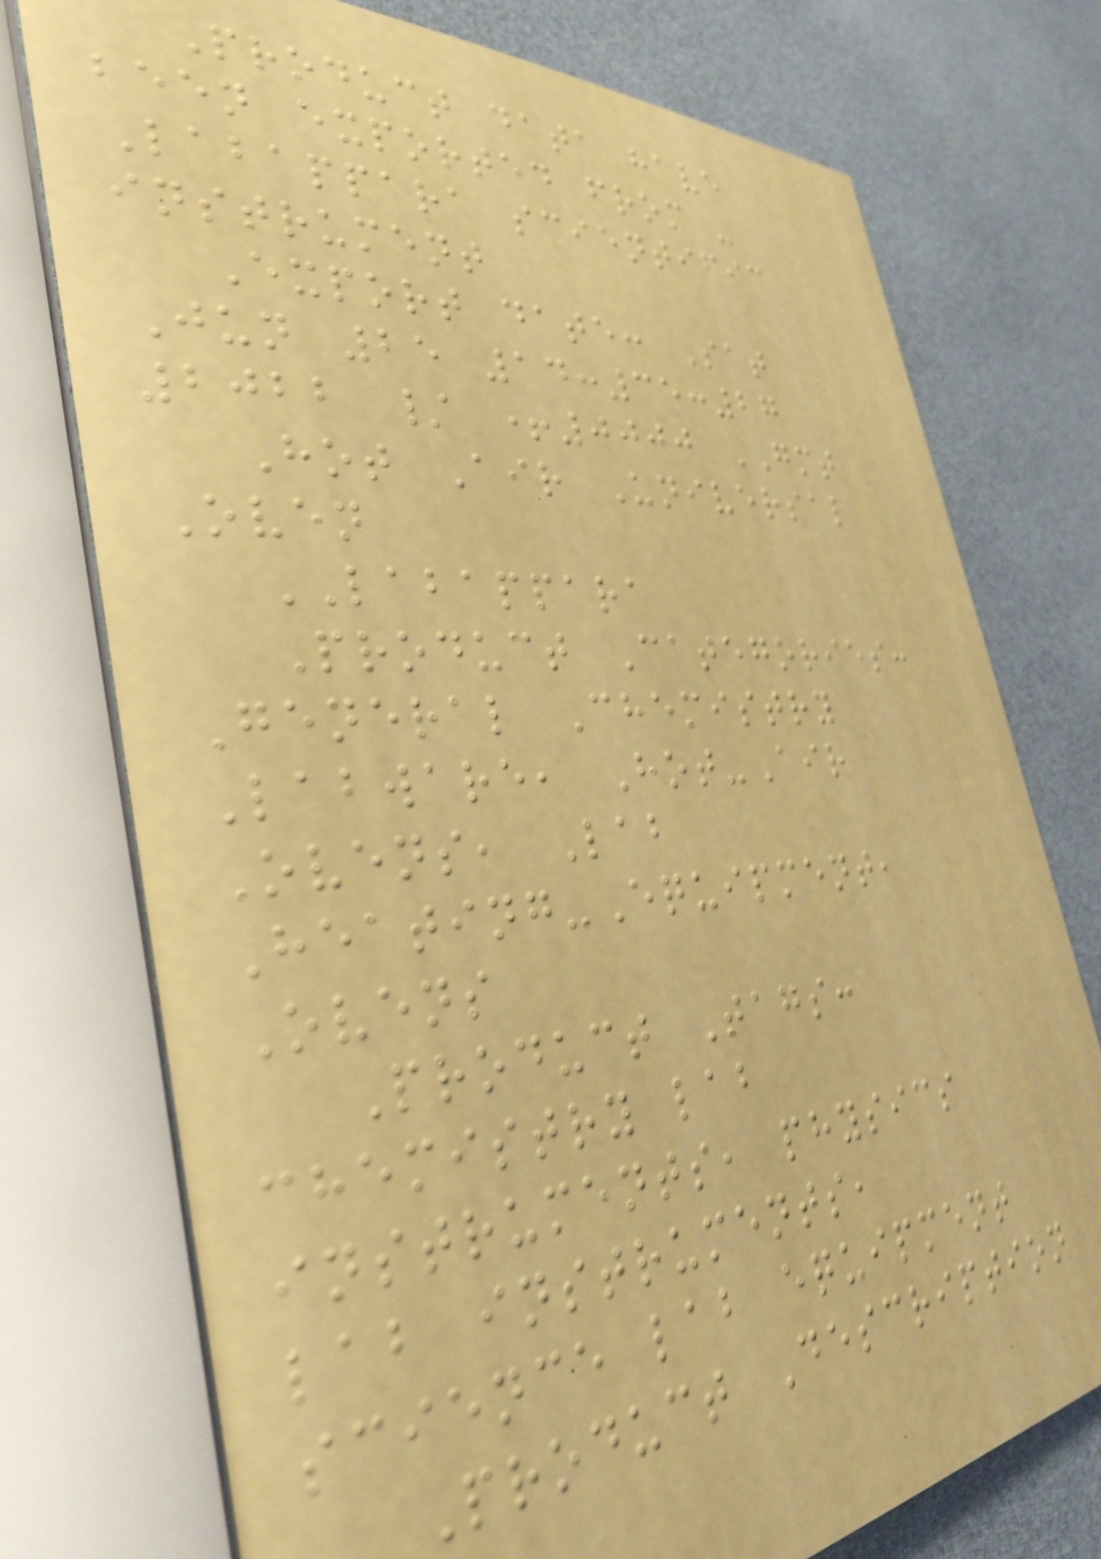Product data have
been exported from -
Labappara scientific
instrument
Export date: Sat
Jun 25 14:35:27
2022 / +0000 GMT
Hot Air Universal
Oven
LABAPPARA
Product Categories:
General Chemistry
Labware, Hot-Air
Ovens, Lab
Heating-Equipment,
Ovens
Product Tags:
chemistry lab
instruments, physics
lab instruments,
science lab equipment
Product Description
